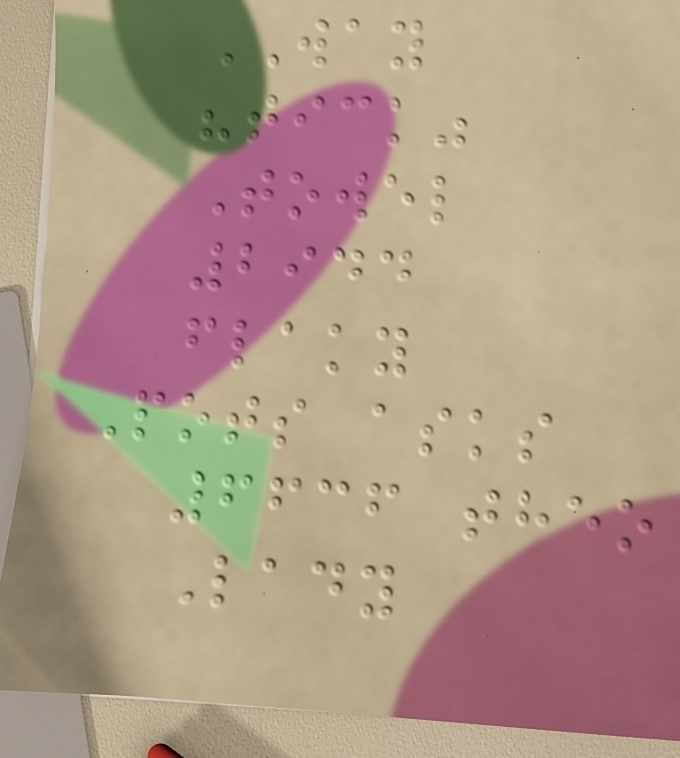WAY
"tick"
Towel
2944
flaky
Pots asks
6636 theo
Lady
